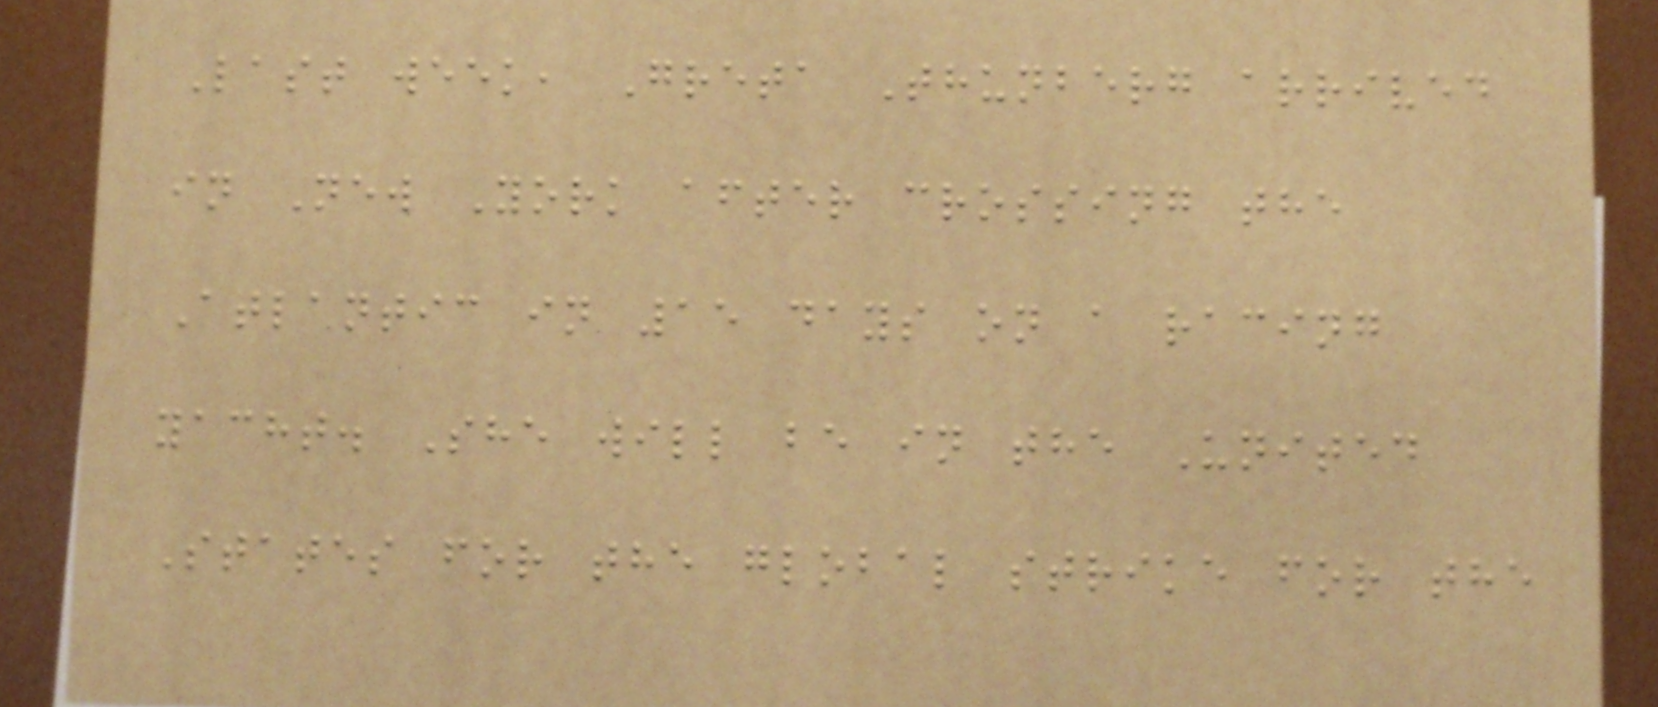Last week, Greta Thunberg arrived
in New York after crossing the
Atlantic in 15 days on a racing
yacht. She will be in the United
States for the global strike for the
